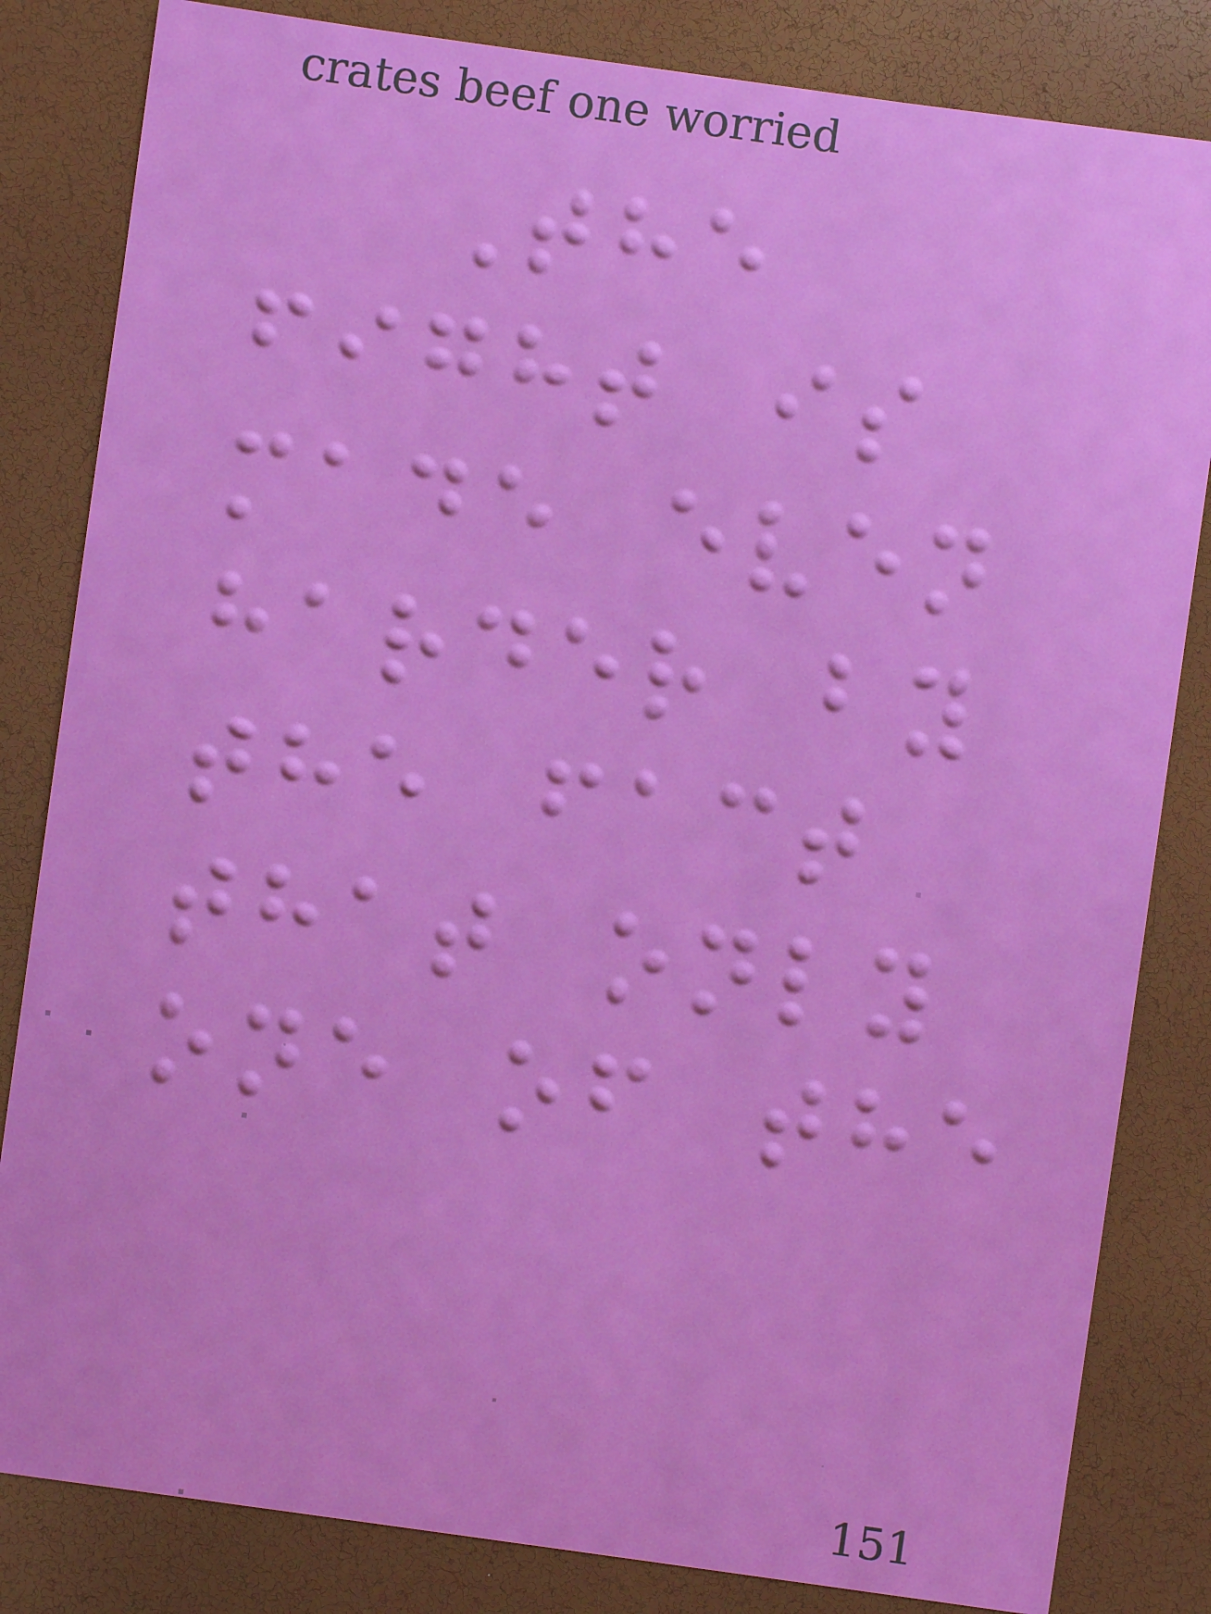The
fight is
made even
harder by
the fact
that only
one of the
